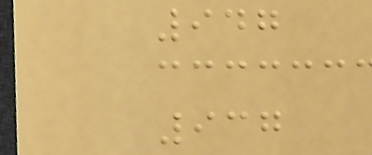947
937
